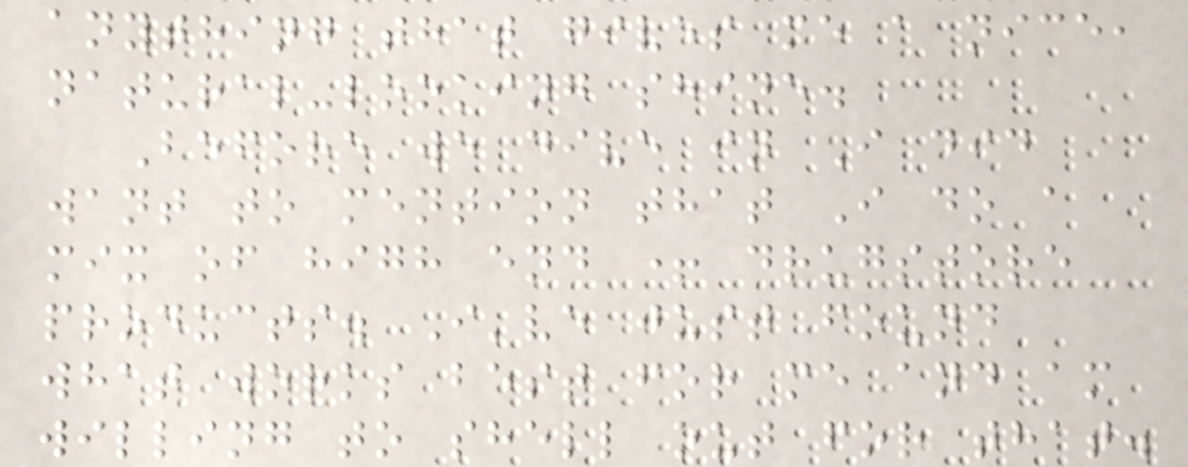anything that gives me a nice,
natural-looking shine.
Before we dive in I did
want to mention that I do a
mix of high end + drugstore
products. I've just found
what works best for me and am
willing to shell out for that.
